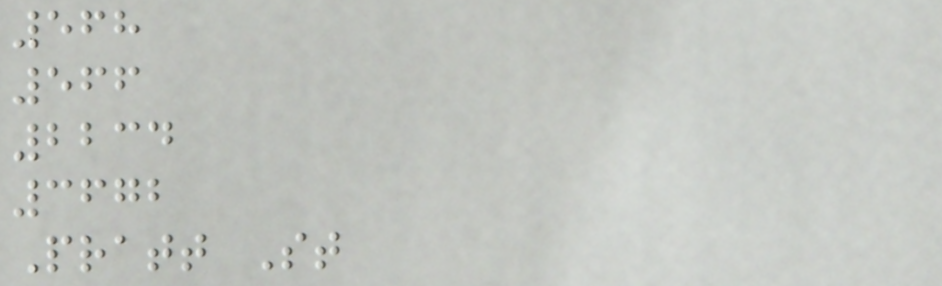568
566
2234
3672
Pratt St
